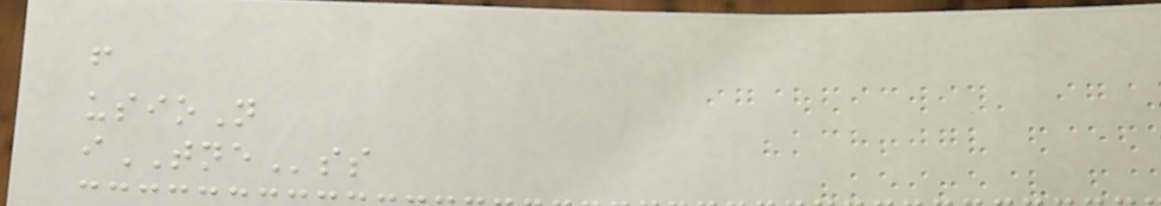f
usioN
iTNEss
